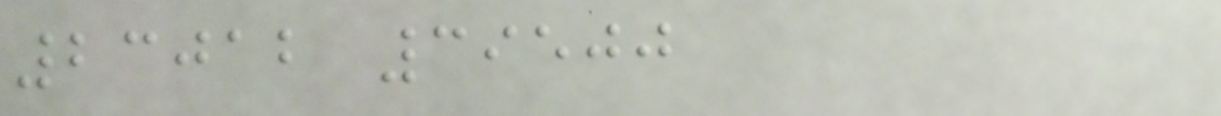23012 39500
